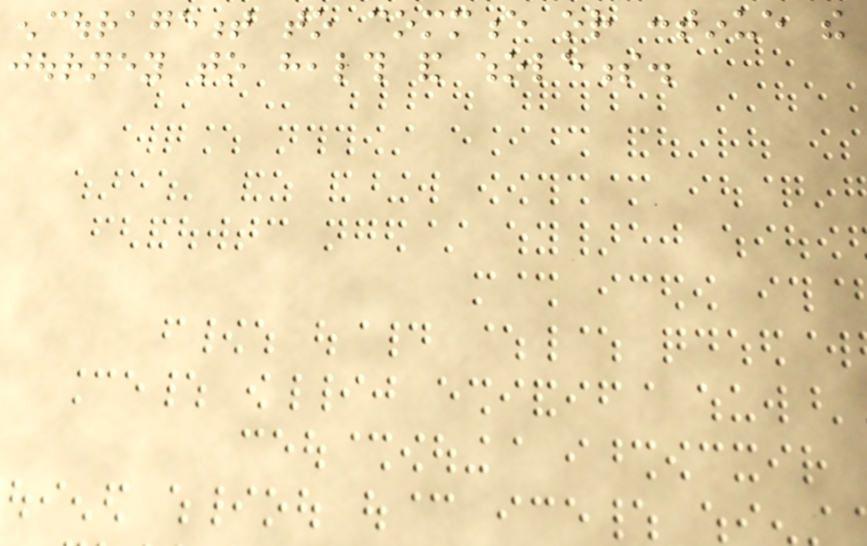encouragement to commence or continue the
journey to health and wholeness.
